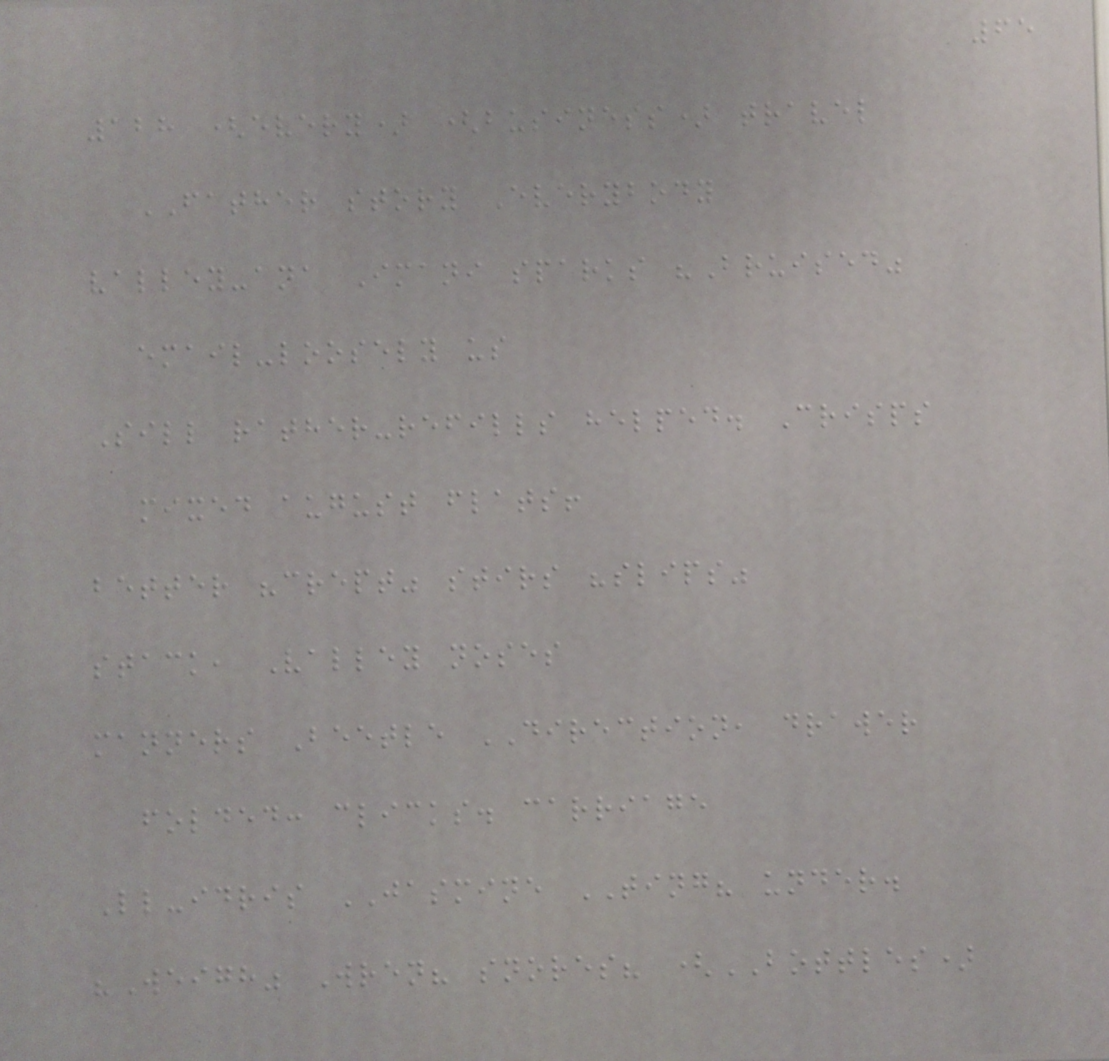65
128 (every) (business) travel
FATHER story Everybody
valley-ana Imani sparks "Bruised"
email-loosely us
Sill rather-refills helped. Crisps
mixed august flats!
better "crept" stirs "slips"
stack, Valley noses
manners Beetle DIRECTION, drawer
folded: clicks. carriage
Ll-idris JASMINE TING? under.
"Weigh" Wren? snores? (BOTTLES)
